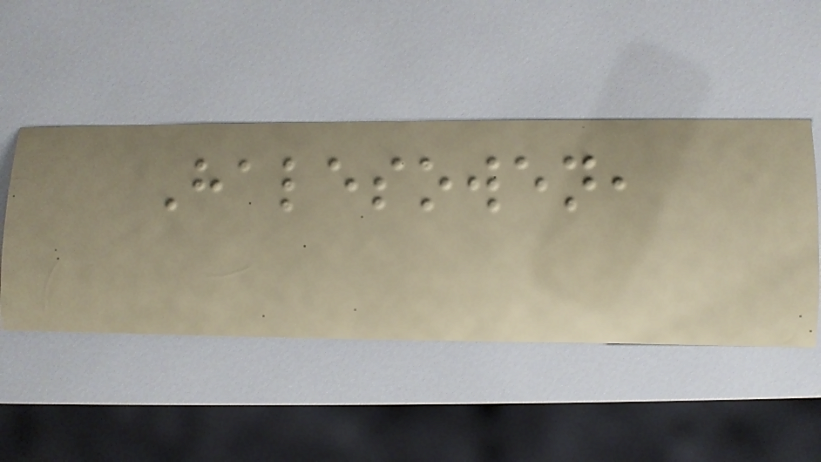Halesowen,
